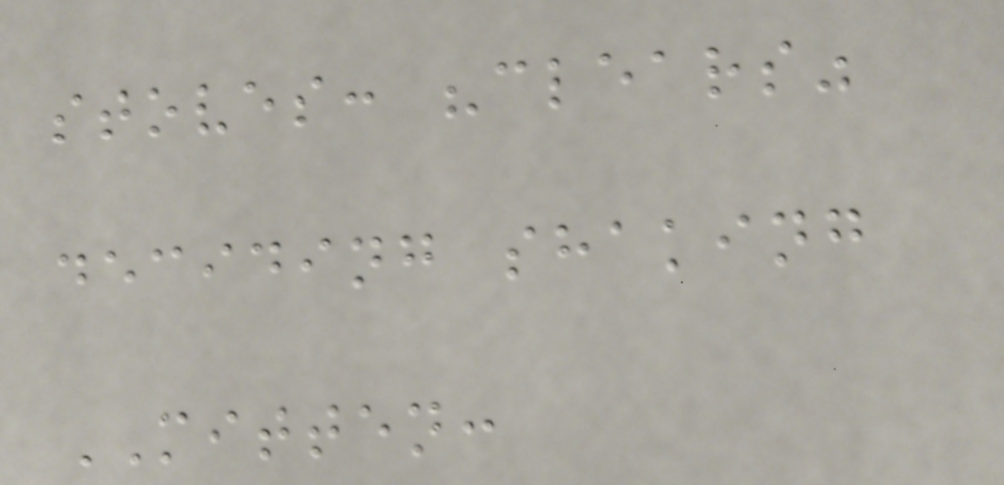stoves: "clears"
deciding shaking
MITTEN:
